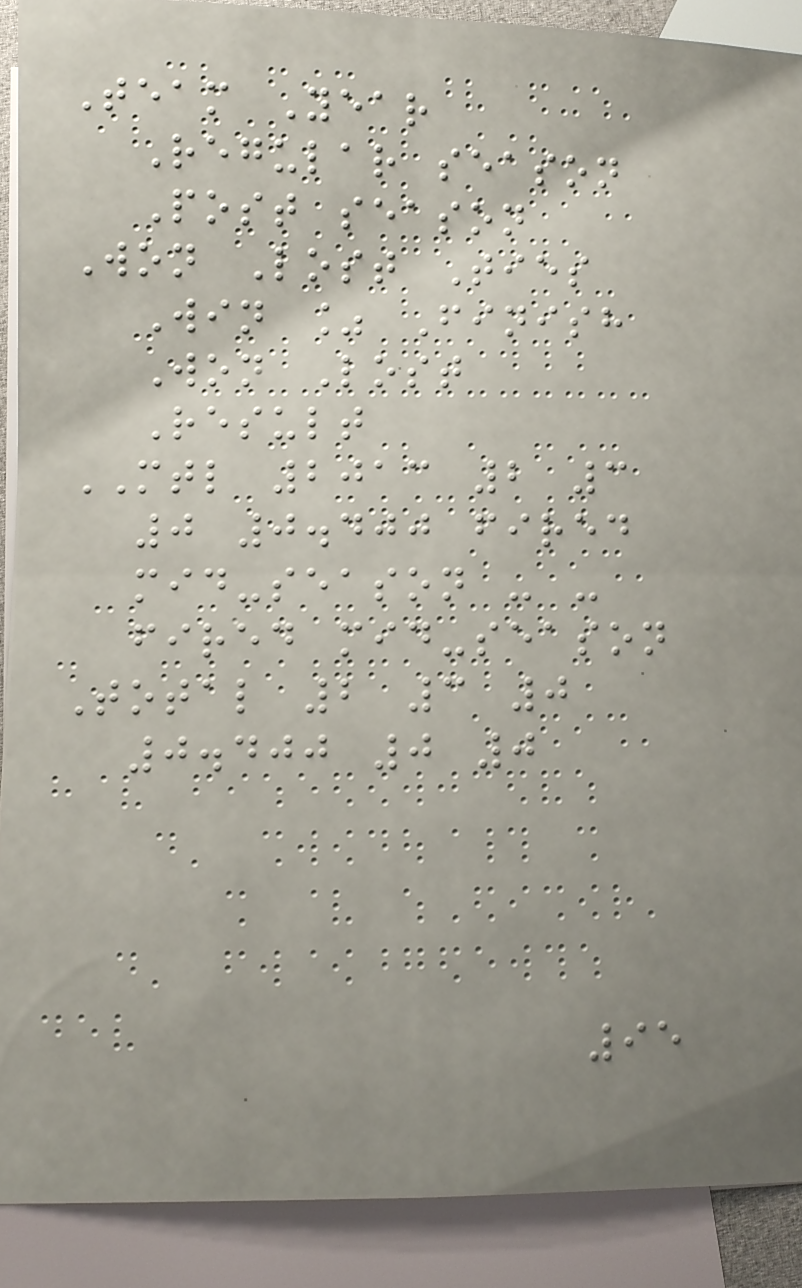Team Year
Regular season
Post season
Won Lost Ties
Win % Finish
Won Lost
Result
MTL 2013 2 3
0 0.400 fired
mid-season - -
fired mid-season
Total 2 3 0
0.400 0 0
95
